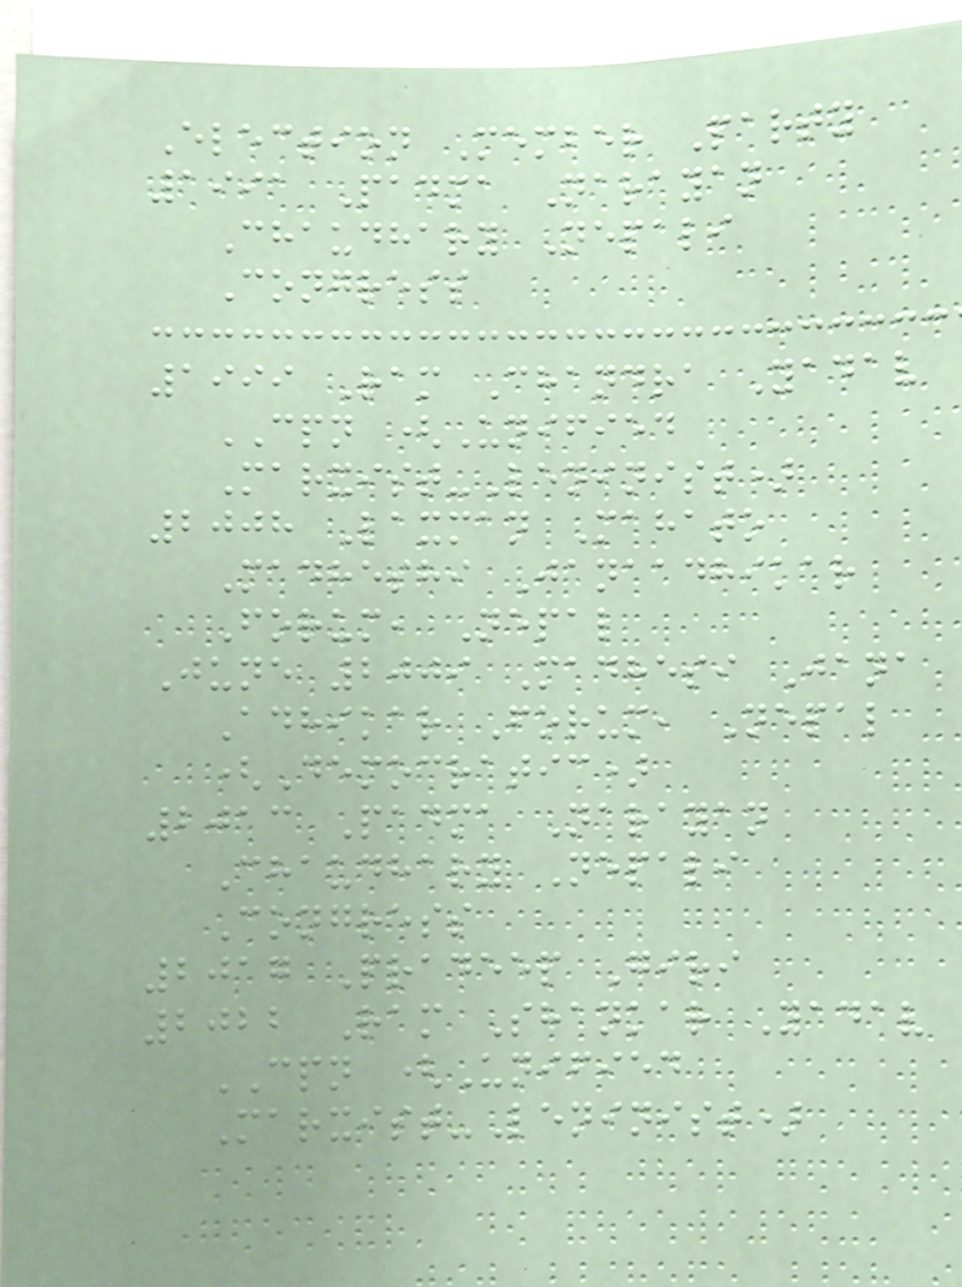Election Member Party
1991 Padma Narayan
Chaudhary Nepali
Congress
1999 Ram Chandra Yadav
CPN (Unified
Marxist-Leninist)
2008 Laxman Mahato
Madheshi Janaadhikar
Forum, Nepal
June 2009 Madhesi Jana
Adhikar Forum, Nepal
(Democratic)
2013 Padma Narayan
Chaudhary Nepali
Congress
2017 Pradeep Giri
2022 Ram Shankar Yadav
CPN (Unified
Marxist-Leninist)
